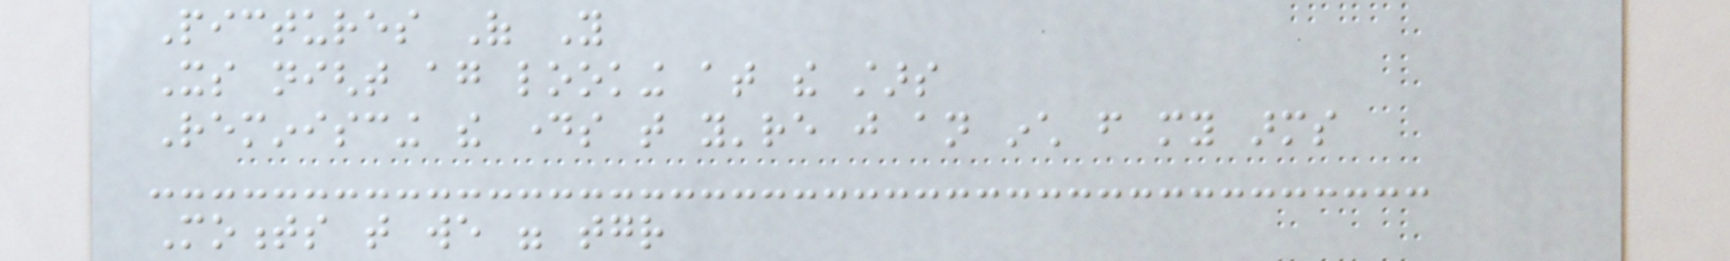Pictures Of You
Its night again looking at the stars
Reminiscing the days that you're just an inch from my arms
Moments that we were together
